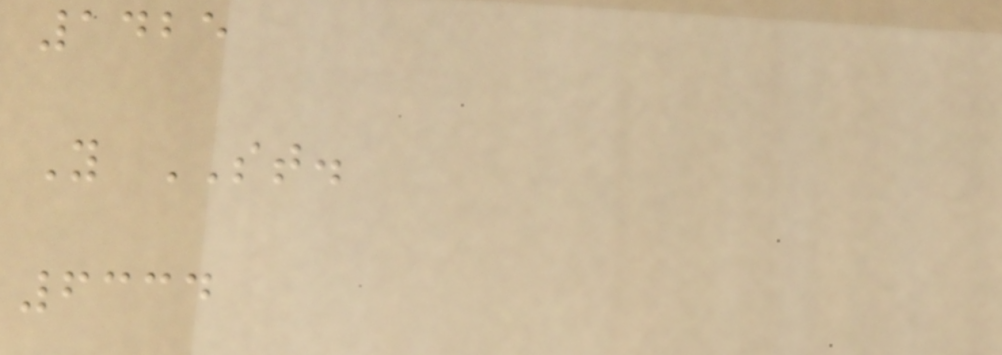1425
Y ST.
6334
